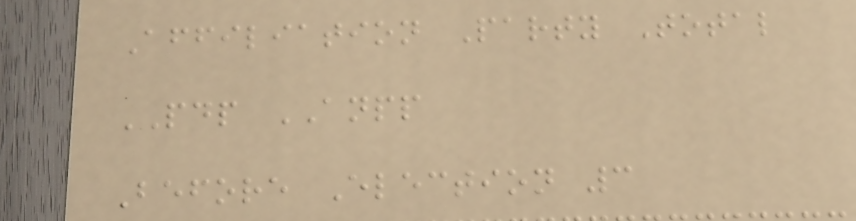Affiliation Party Total
PDP ANPP
Before Election 3
